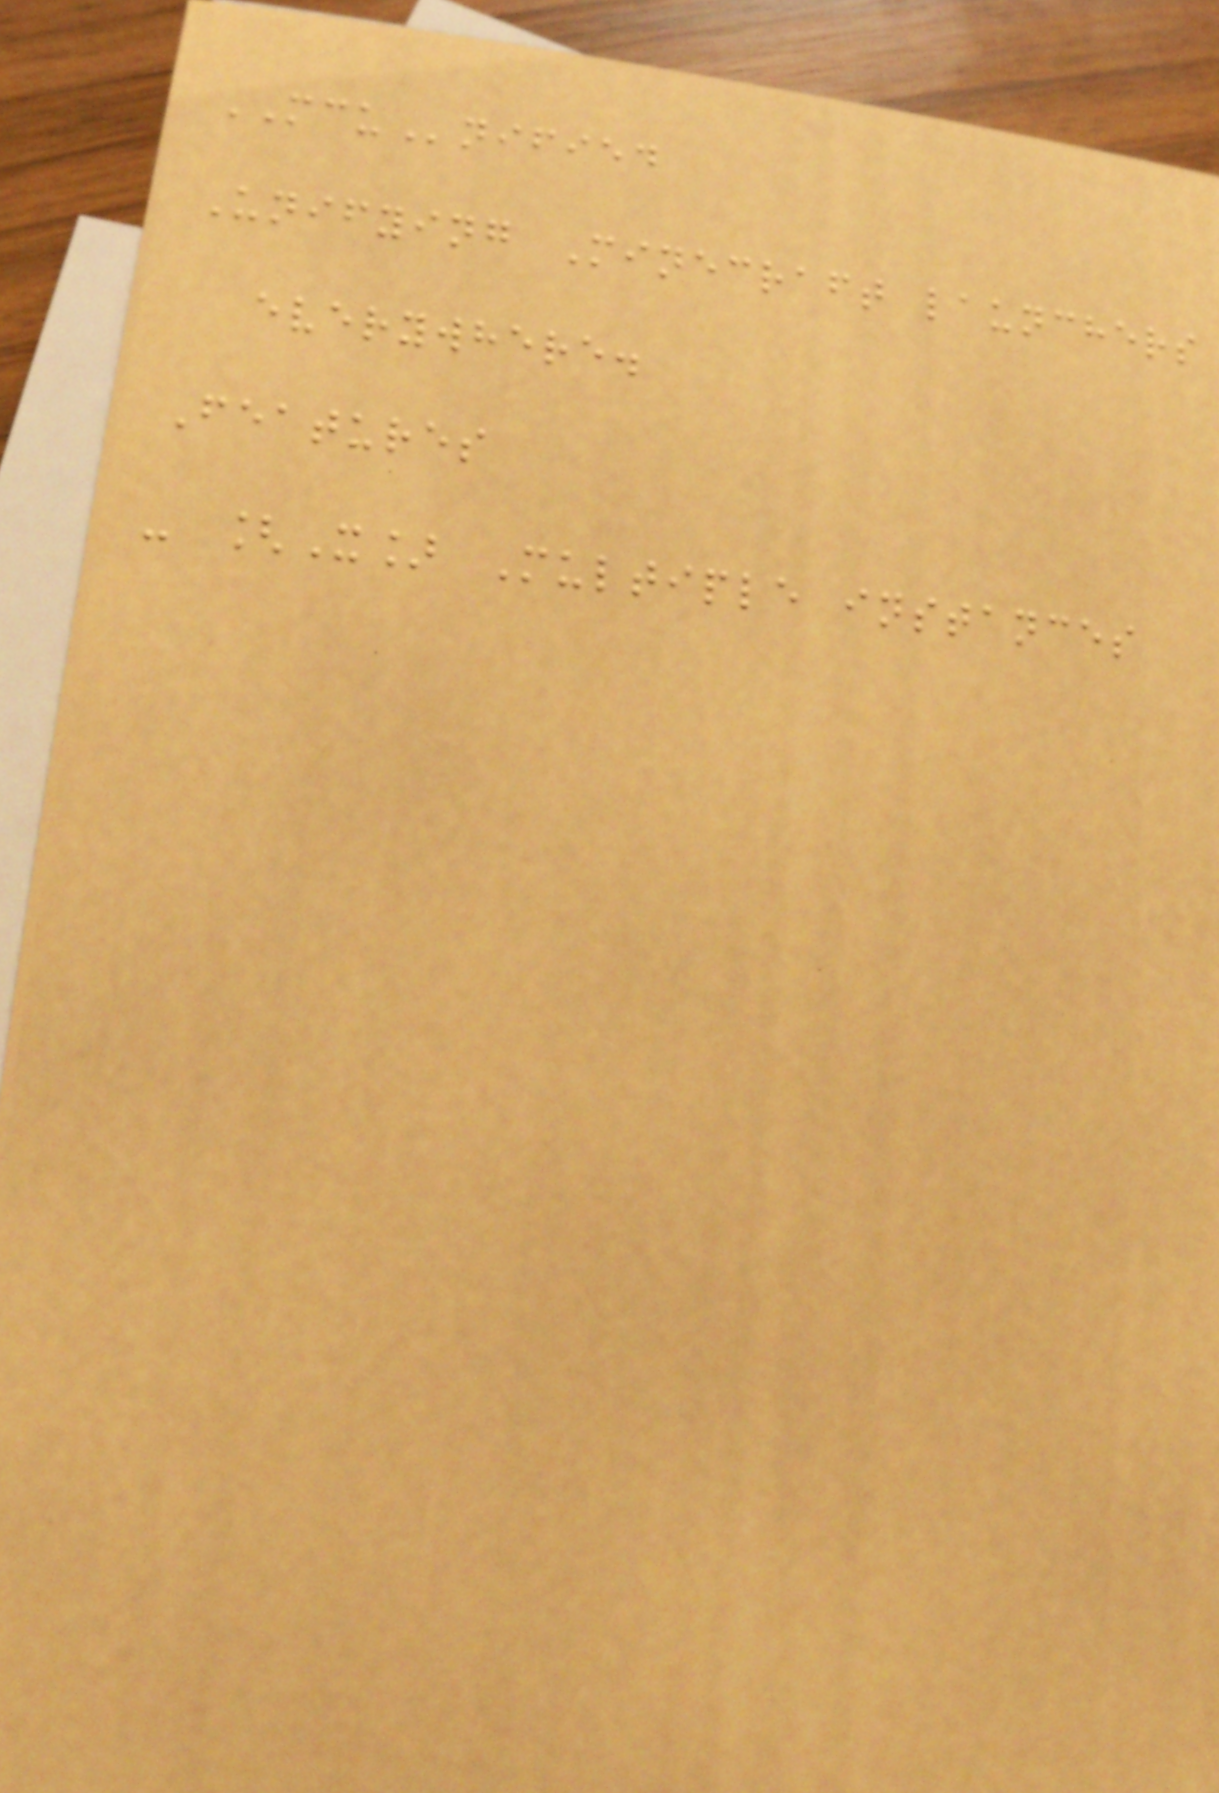MCUnified
Unifying Minecraft launchers
everywhere.
Features
- [X] Multiple instances
